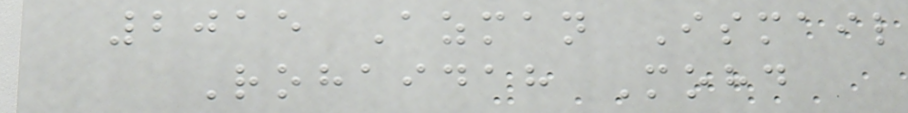2015 Azman Ismail
Rohaidah Mohd
